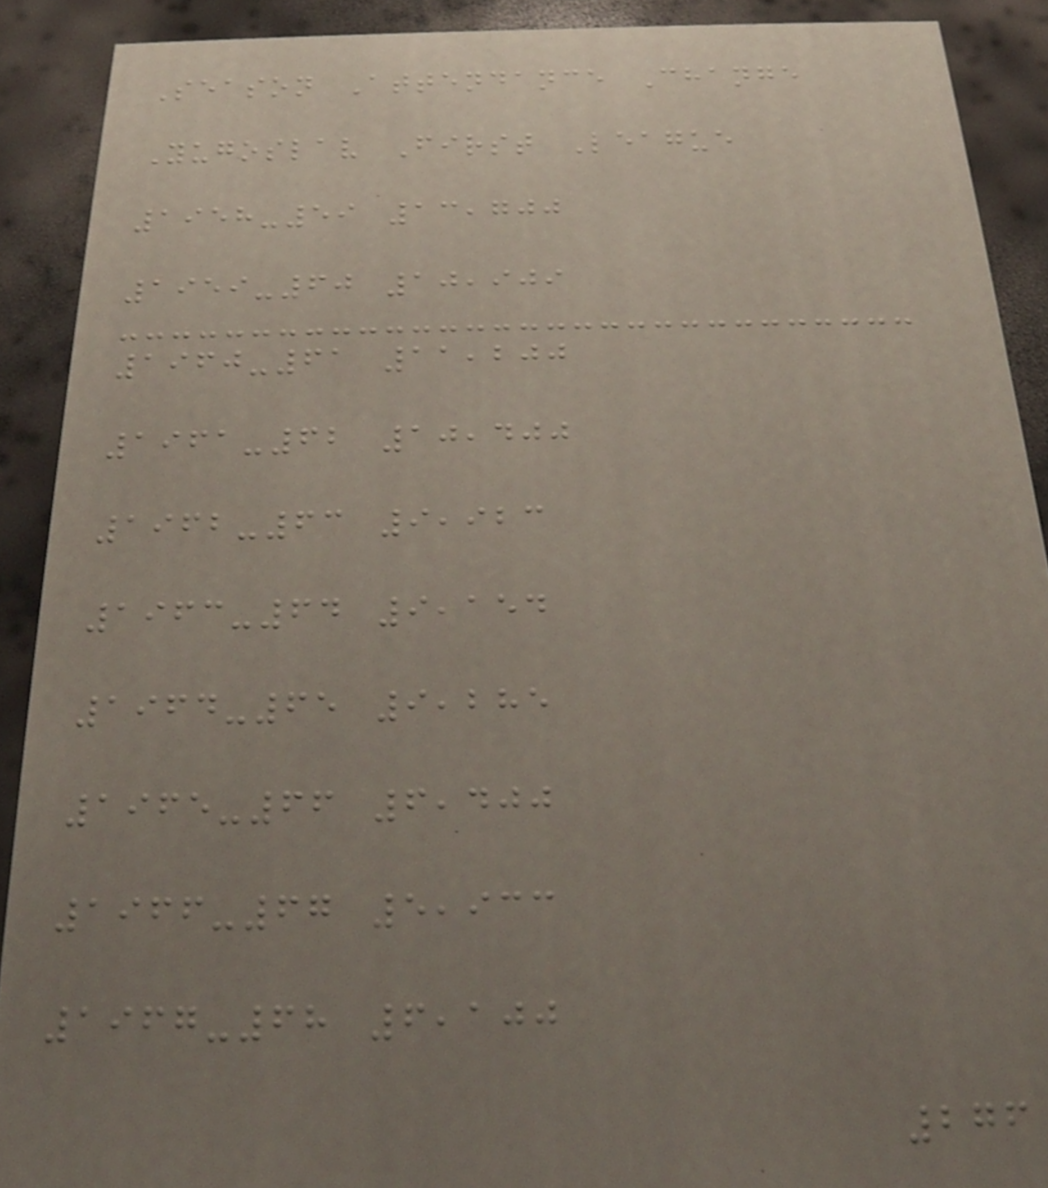Season Attendance Change
Yugoslav First League
1958-59 13,700
1959-60 10,909
1960-61 11,200
1961-62 10,400
1962-63 9,923
1963-64 9,154
1964-65 9,285
1965-66 6,400
1966-67 5,933
1967-68 6,100
276
